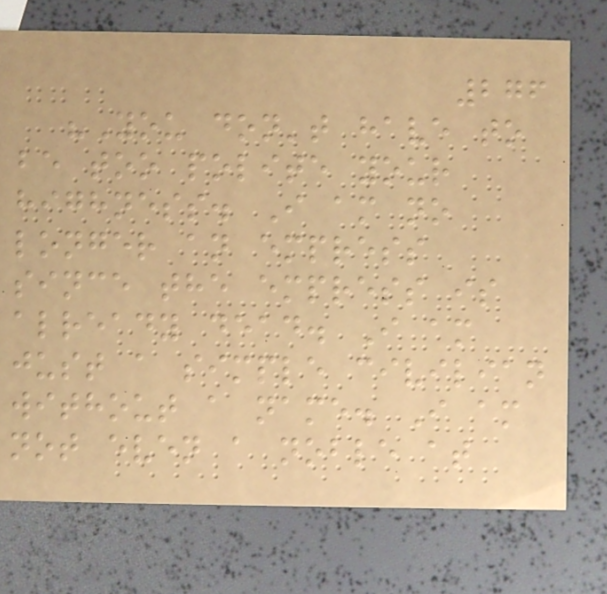276
"You don't have to
be too polite your
highness. I am no
longer an empress
since the empress is
already dead. I am
just a simple civilian
without a name. I am
not even a noble at
